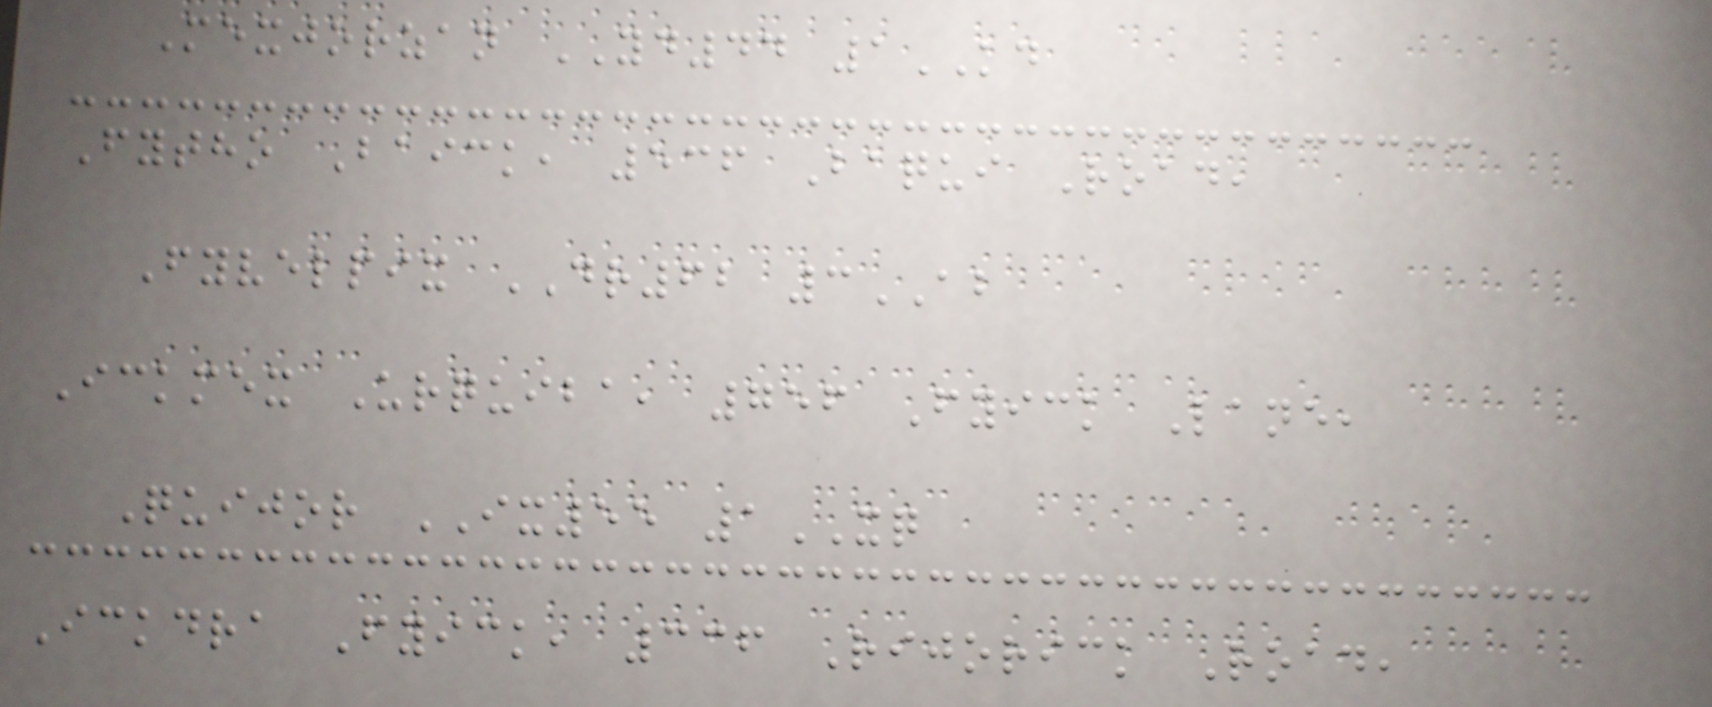Mexjorzan YD44 1KD
Fytho Baick, 536 Baqui Road,
Fyvelpix DR62 3AB
Ickmex Urquiba, 756 Fyick Lane,
Quijor IX55 1XQ
Ickdra Fyick, 336 Rijorick Road,
